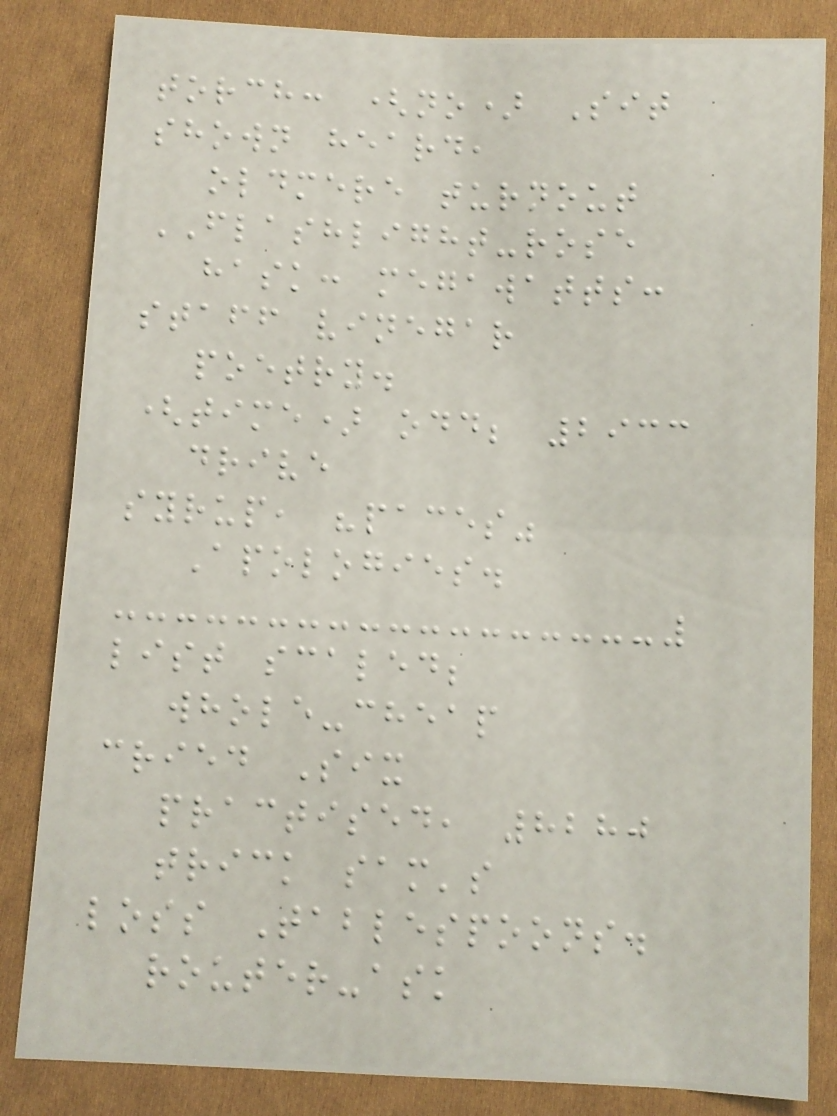torch: (no) Sit
shown heard,
oldmere turnout
FLASHLIGHT-rose
hask: megawatts:
staff vinegar
poetry.
(time) odd; 2933
drive
syrup, "paces"
Apologies.
list scaled;
whole-cheap
cried Six
practised, 8280
trick sam's
loss Tablespoons.
router-ask
